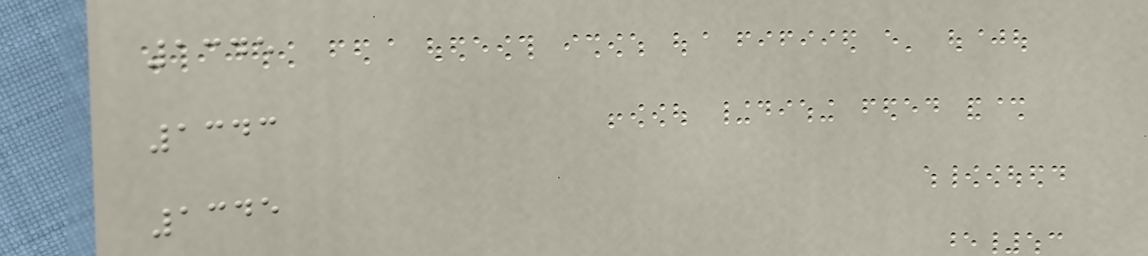1345
1343
1345
